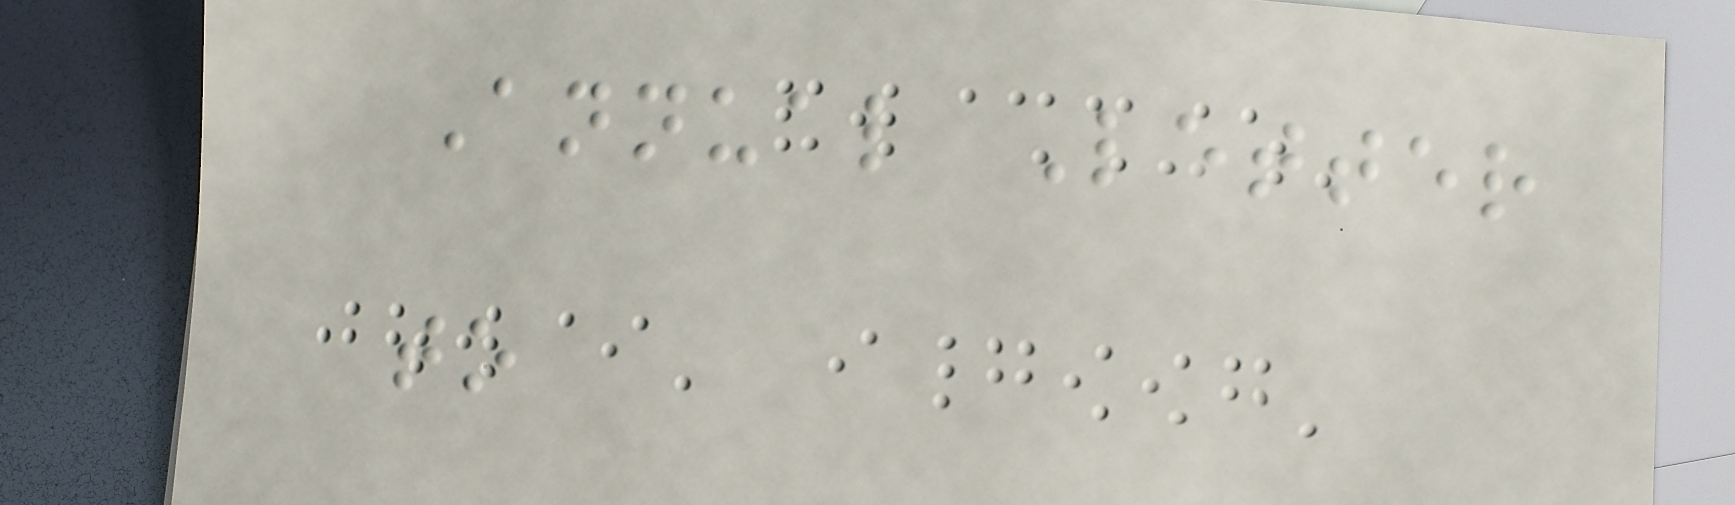Annual Letter
to
